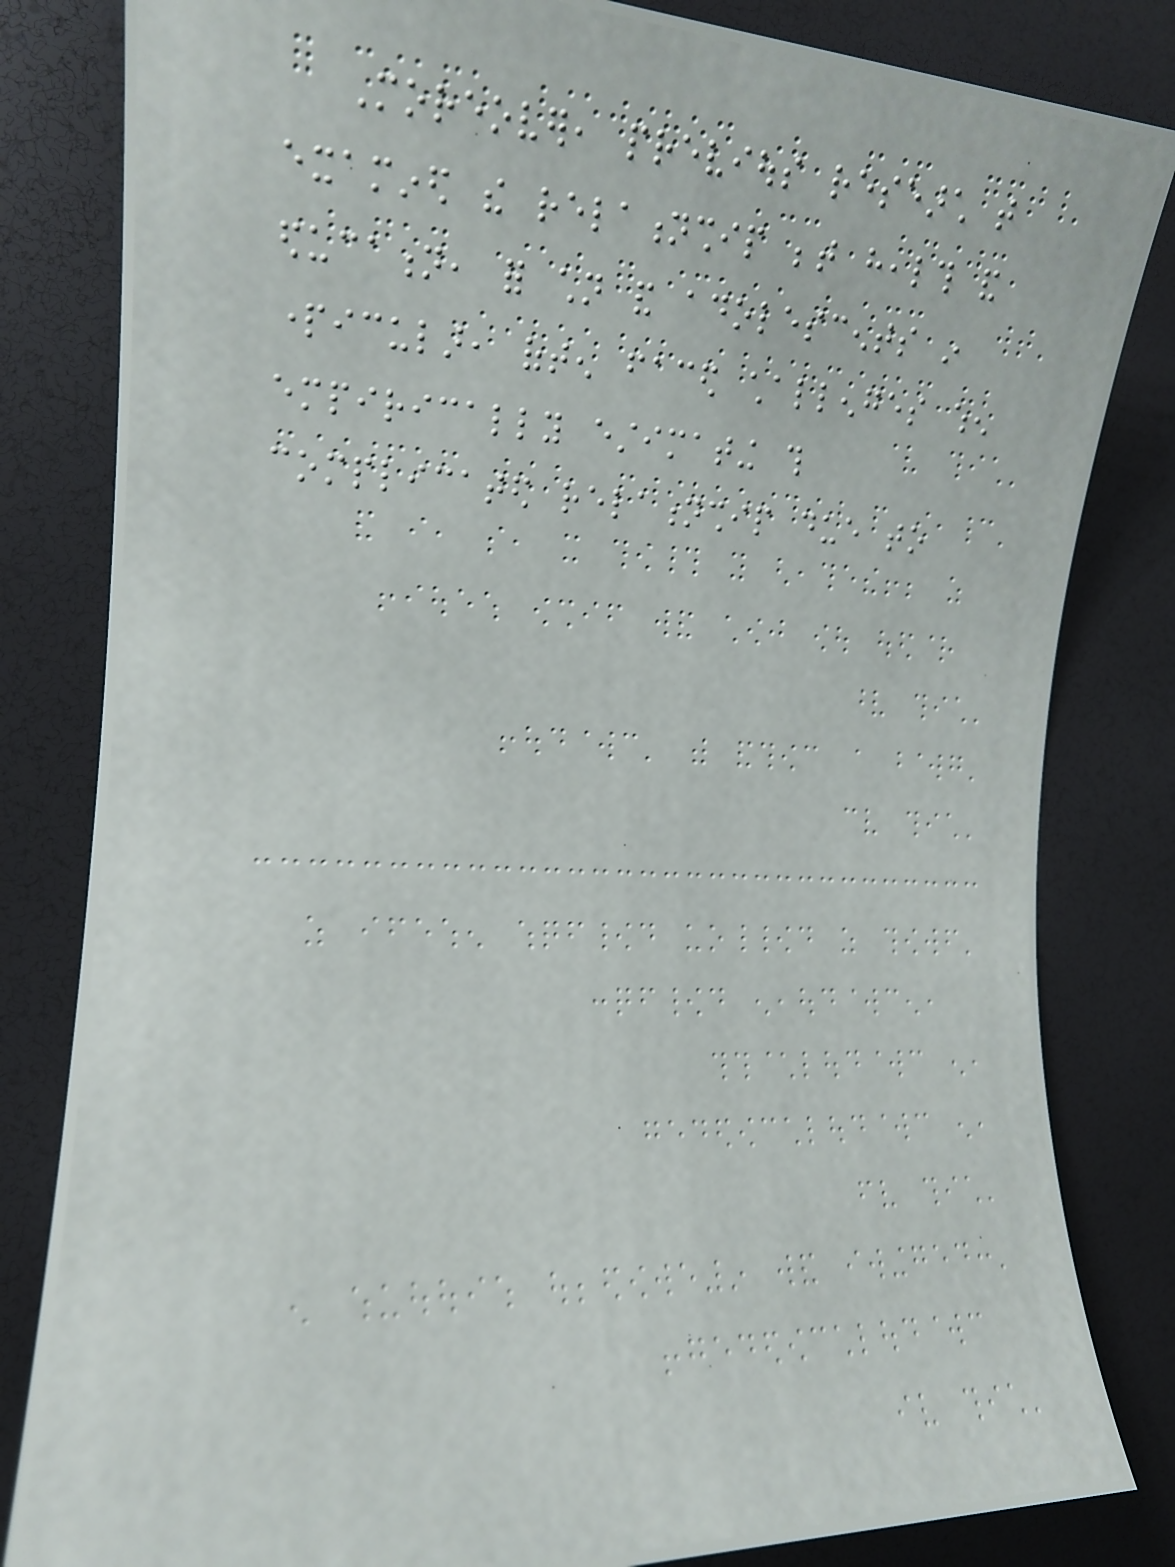Moreover, previous research that
examined the relationship between health and
education, for children and adolescents in
particular, often faced challenges when
empirically estimating this
complicated relationship due to
